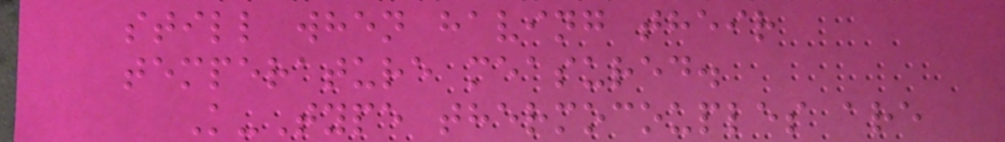still when having their
temperature measured.
K-Type thermocouples are
